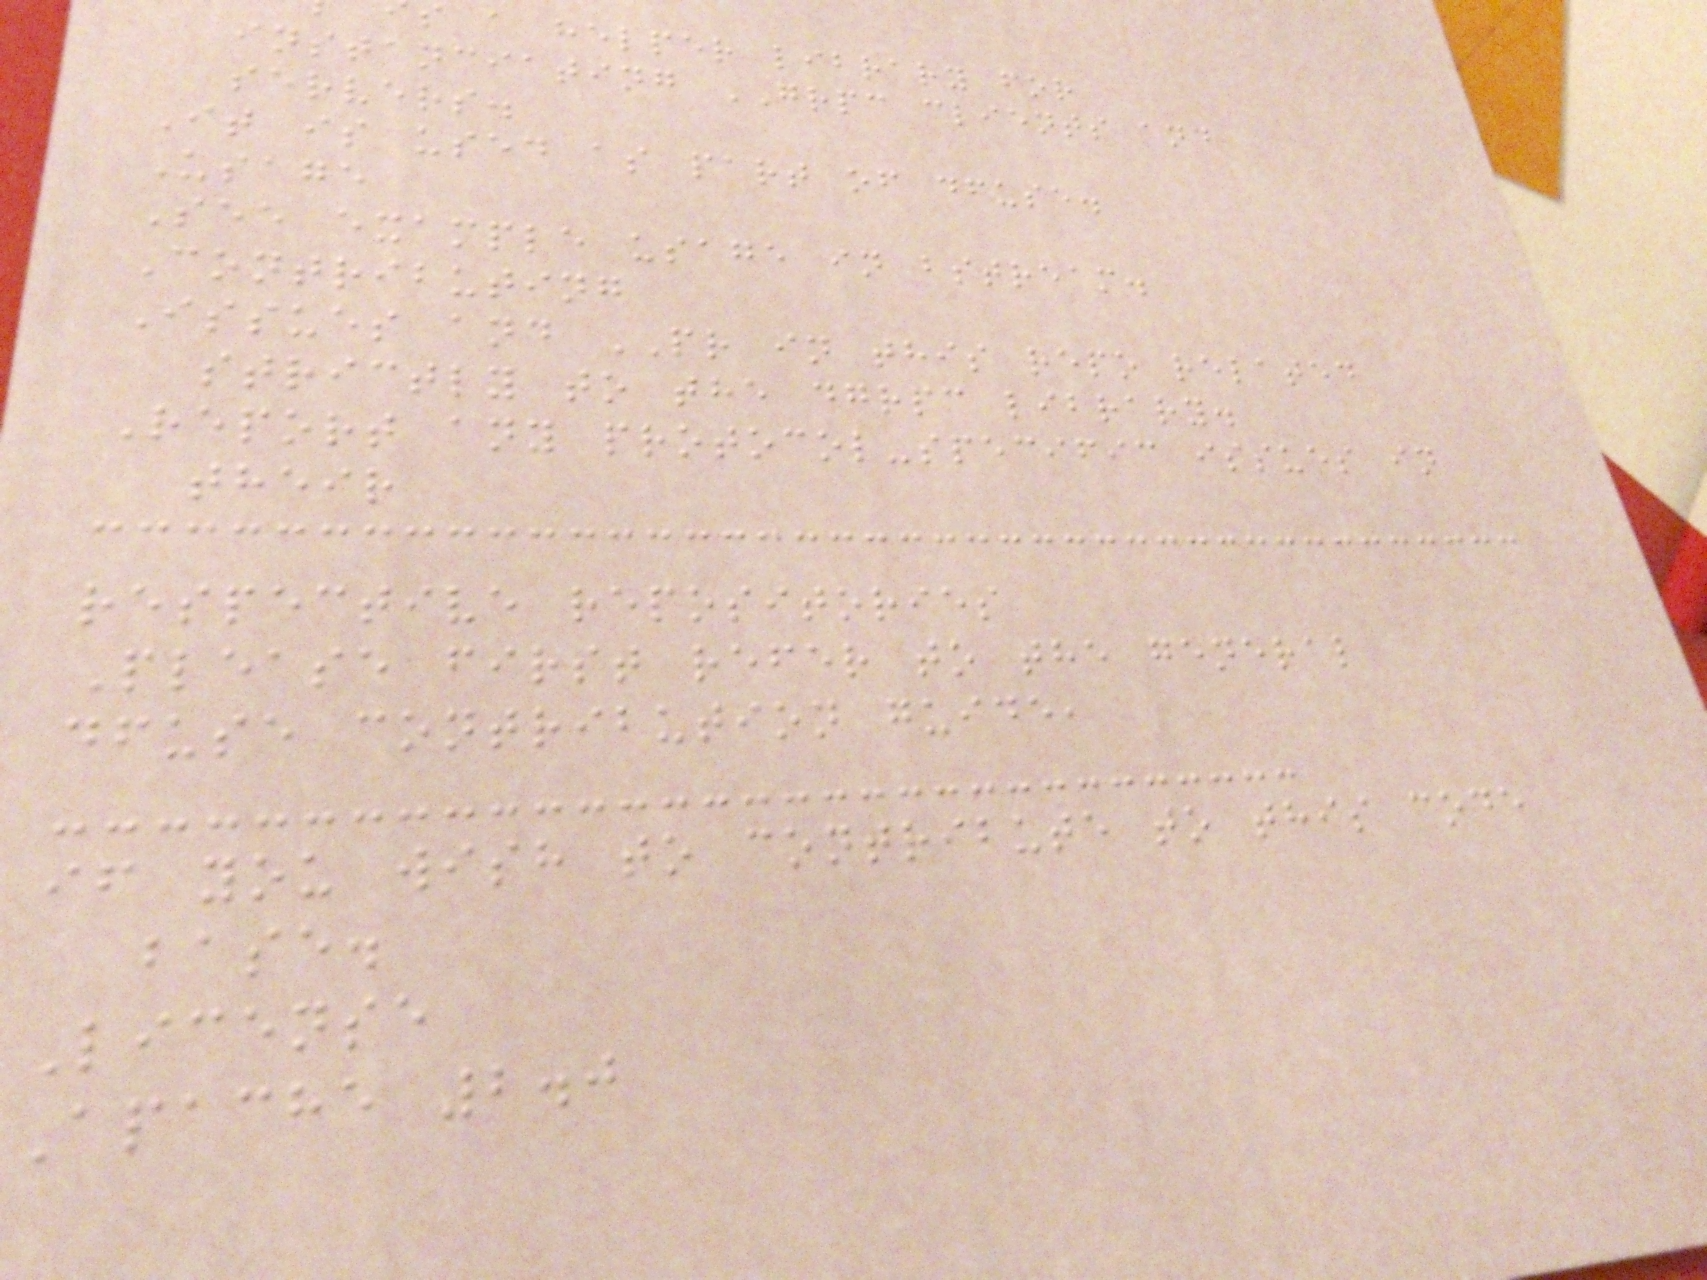s a helper library for
instanciating GRPC clients and
servers.
It is used as part of dfuse.
Usage
See example usage in bstream.
Contributing
Issues and PR in this repo related
strictly to the dgrpc library.
Report any protocol-specific issues in
their
respective repositories
Please first refer to the general
dfuse contribution guide,
if you wish to contribute to this code
base.
License
Apache 2.0
